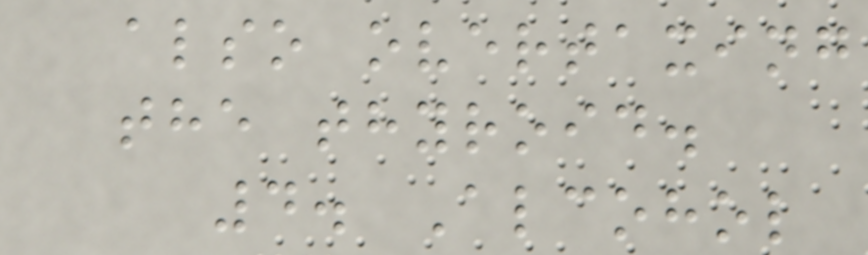also overtaxing
the thyroid.
4. Alcohol
